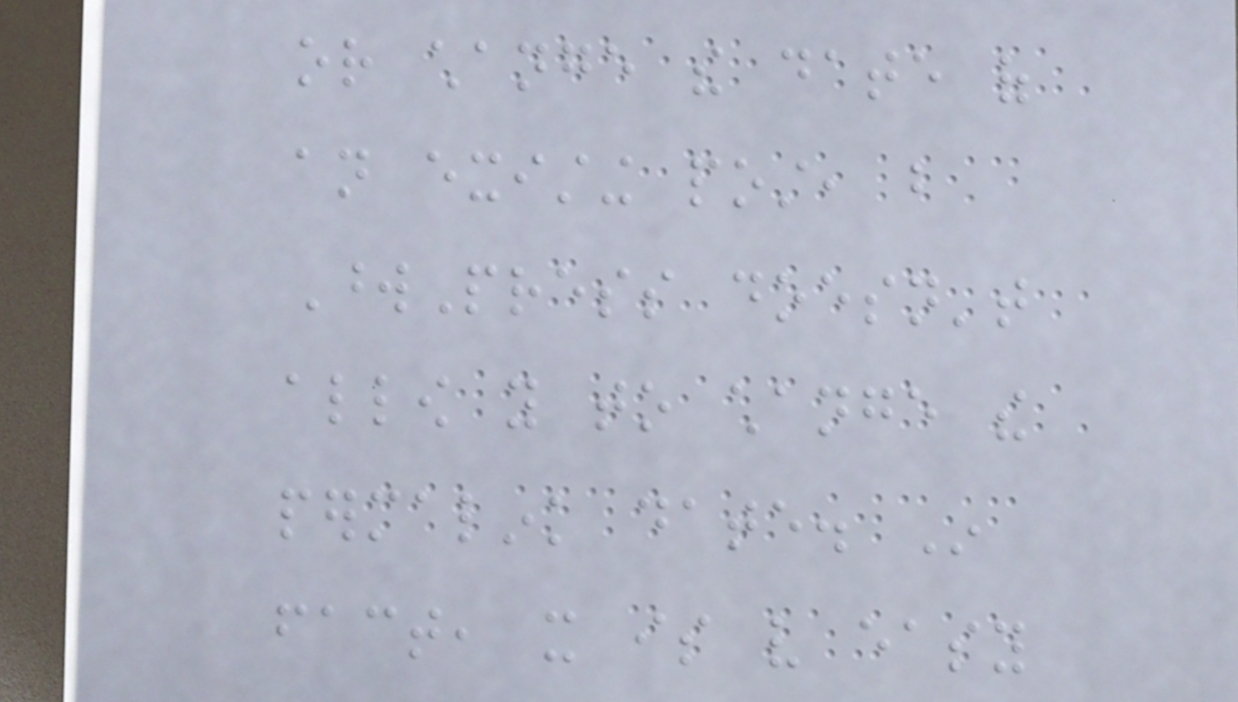or change the date of
an existing post, but
WordPress doesn't
allow you to change the
permalink date. In
fact, it is very easy
